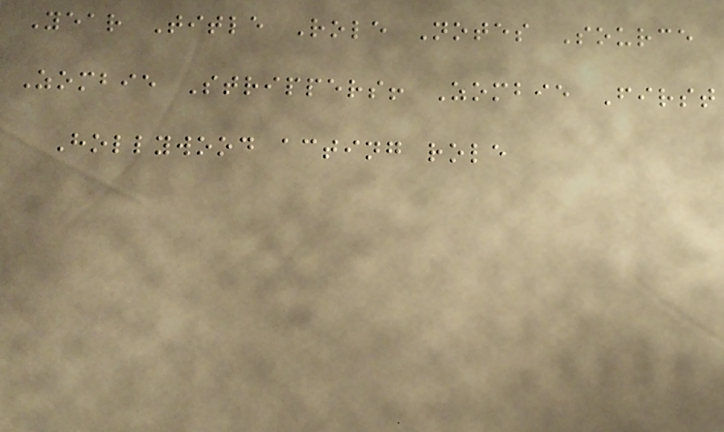Year Title Role Notes Source
Zombie Strippers! Zombie First
Hollywood acting role
